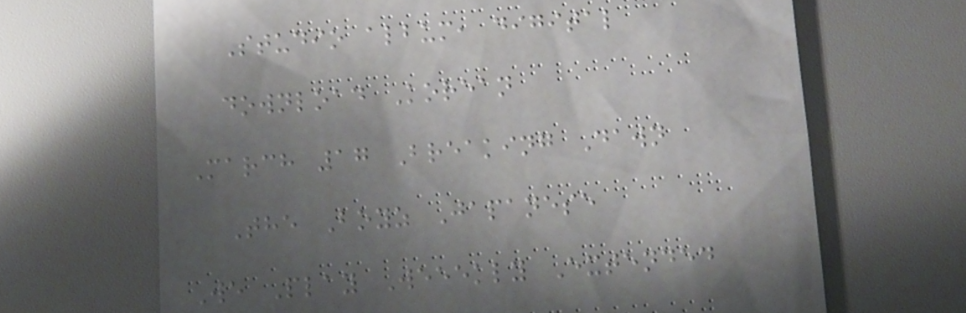Studio album, digital
download Korean
March 17 Breaking Dawn
The Boyz Japanese
We Play Weeekly Extended
